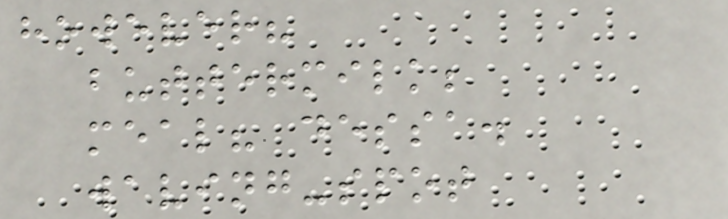however?
buttermilk;
meal? dessa.
waving-spot
